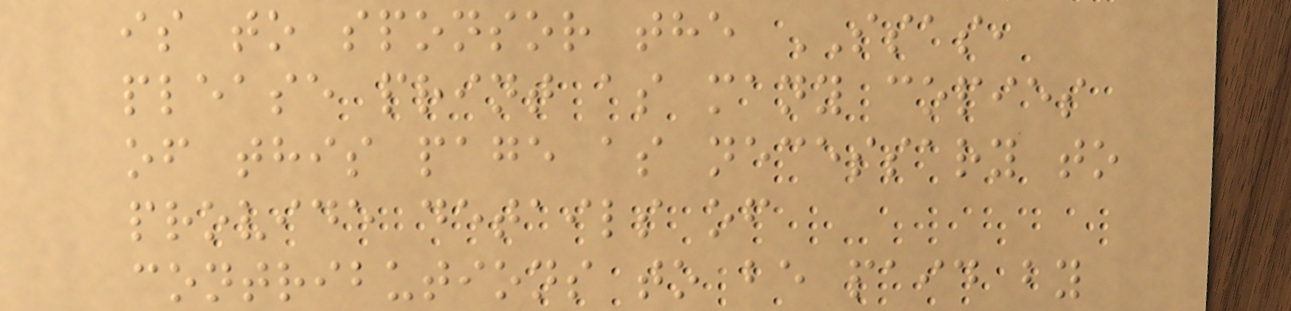is to sponsor the SSAS,
please print as many copies
of this page as necessary to
provide details of
contributions to be paid by
